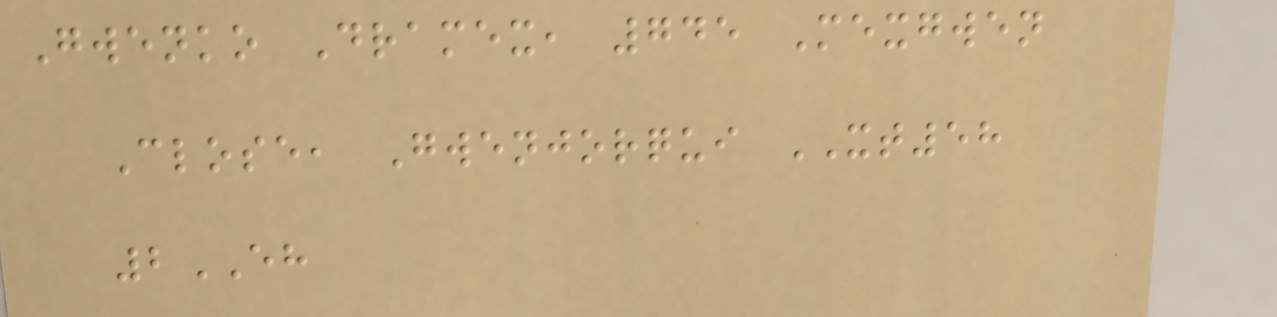Gwenko Dramex, 745 Mexgwen
Close, Gwenjorqui XT58
2EH
